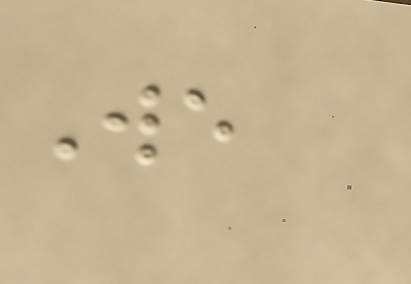We
